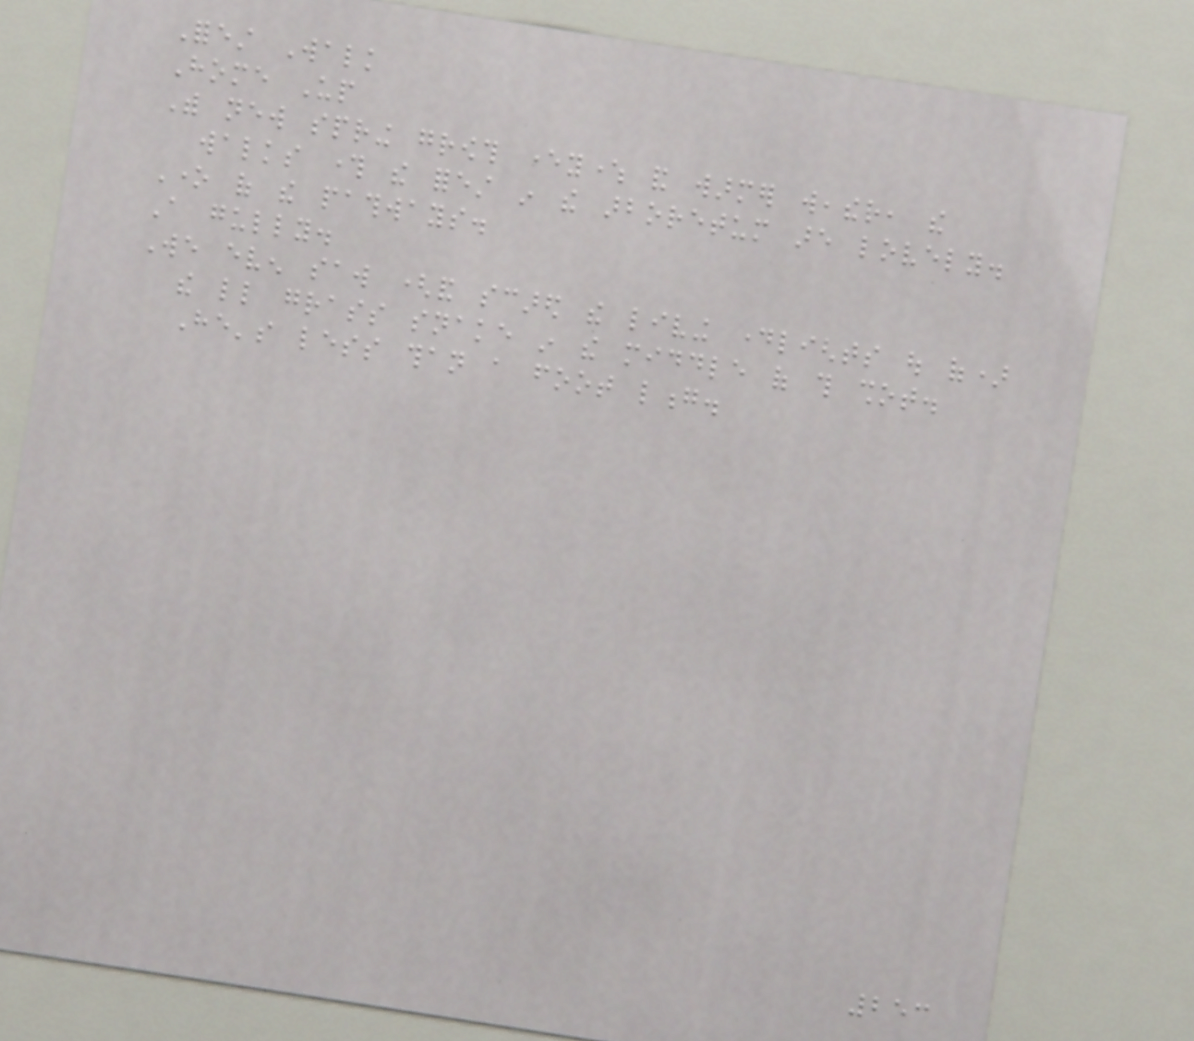Forest Walk
Home Up
With new spring growth everywhere and warmer weather, the
walks through the forest in the arboretum are lovely.
One of the pathways.
A gully.
We even saw (and scared the living daylights out of)
the little grass snake in the middle of this shot.
He's less than a foot long.
253
